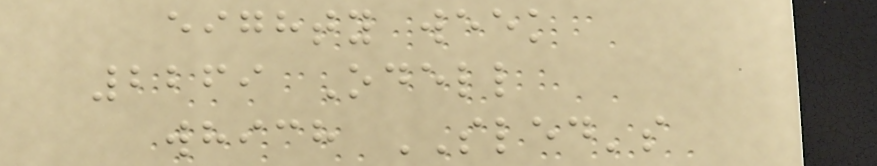eighty week
2269 Odell
which SLED's
